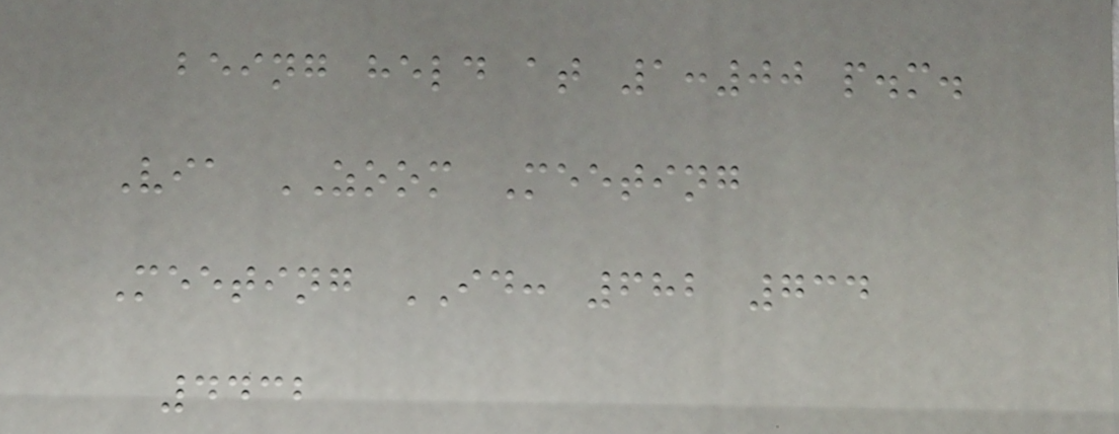being held at 1:00 p.m.
Via ZOOM Meeting
Meeting ID: 682 734
4432
